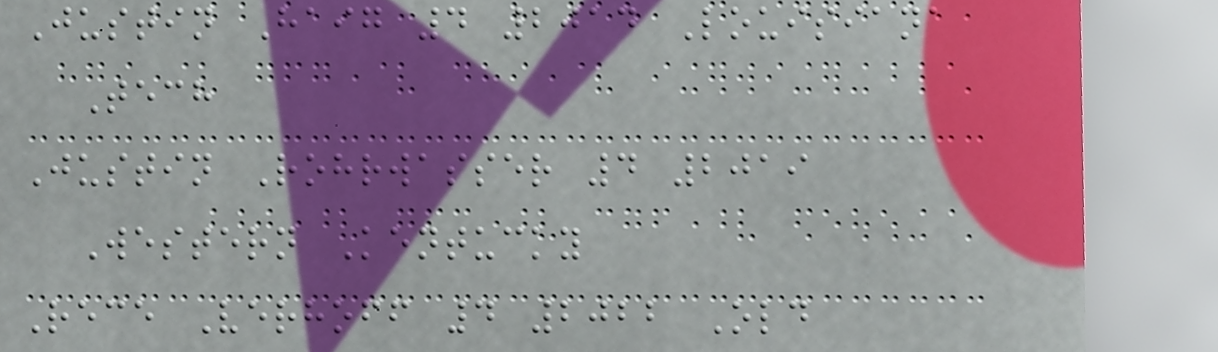Justin Haig 4 2014 Louisiana
Tech
Justin Rohrwasser 4 2019
Western Kentucky
Rece Verhoff 4 2022 Old
